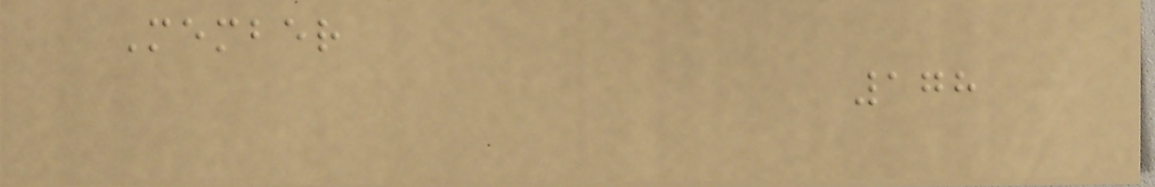Member
178
